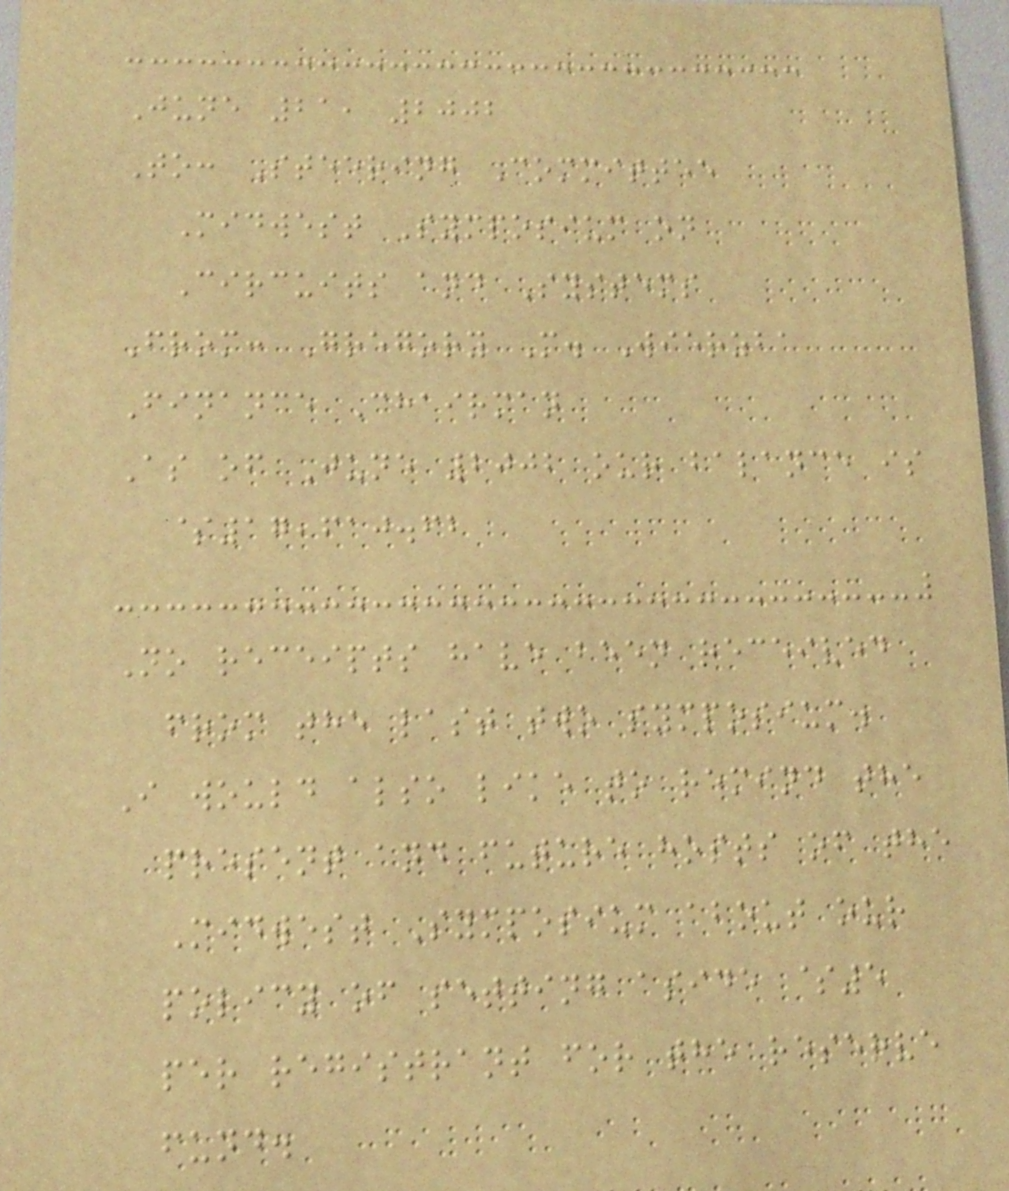June 21, 2002
To: Steering Committee
Midwest Symposium on
Circuits and Systems
From: Gregory M. Wierzba
Finance Chairman
As of June 2002 our balance is
$17,610.62
No receipts have been received
from the last two symposium.
I would also like to remind the
present and future hosts of the
Midwest Symposium about our
policy of setting aside $5
per registrant for the reserve
fund.
